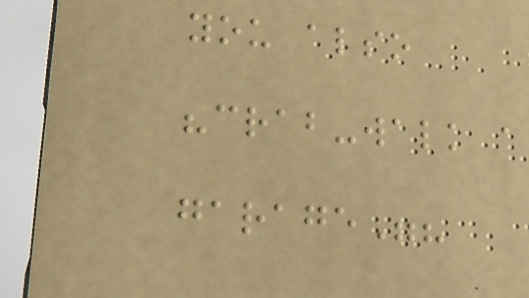you also
"crab-walk a
garage"?
